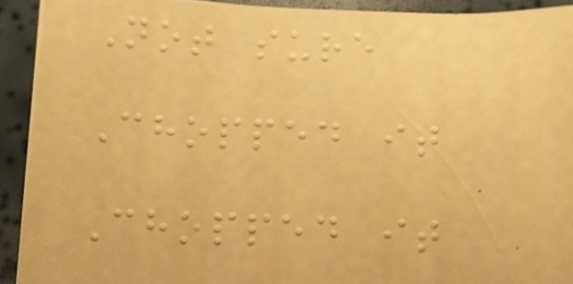Not sure
Chopped it
Chopped it
